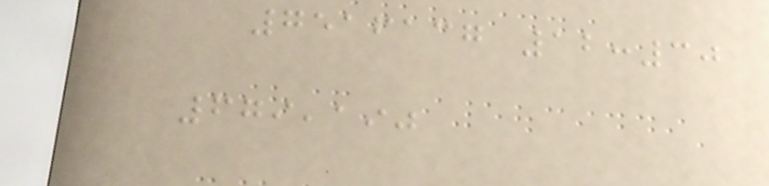7516137 12:30
679,190
